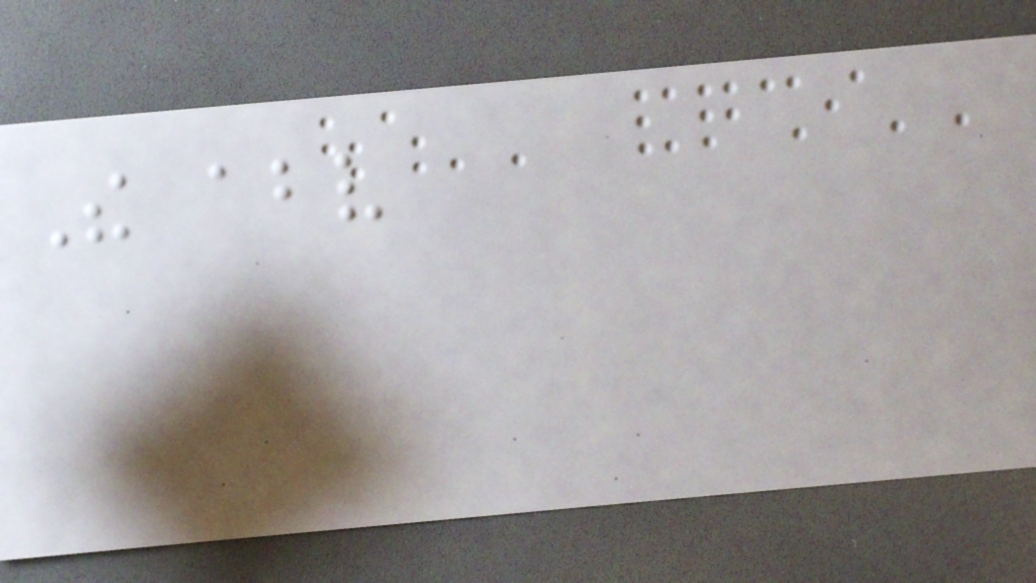The above
